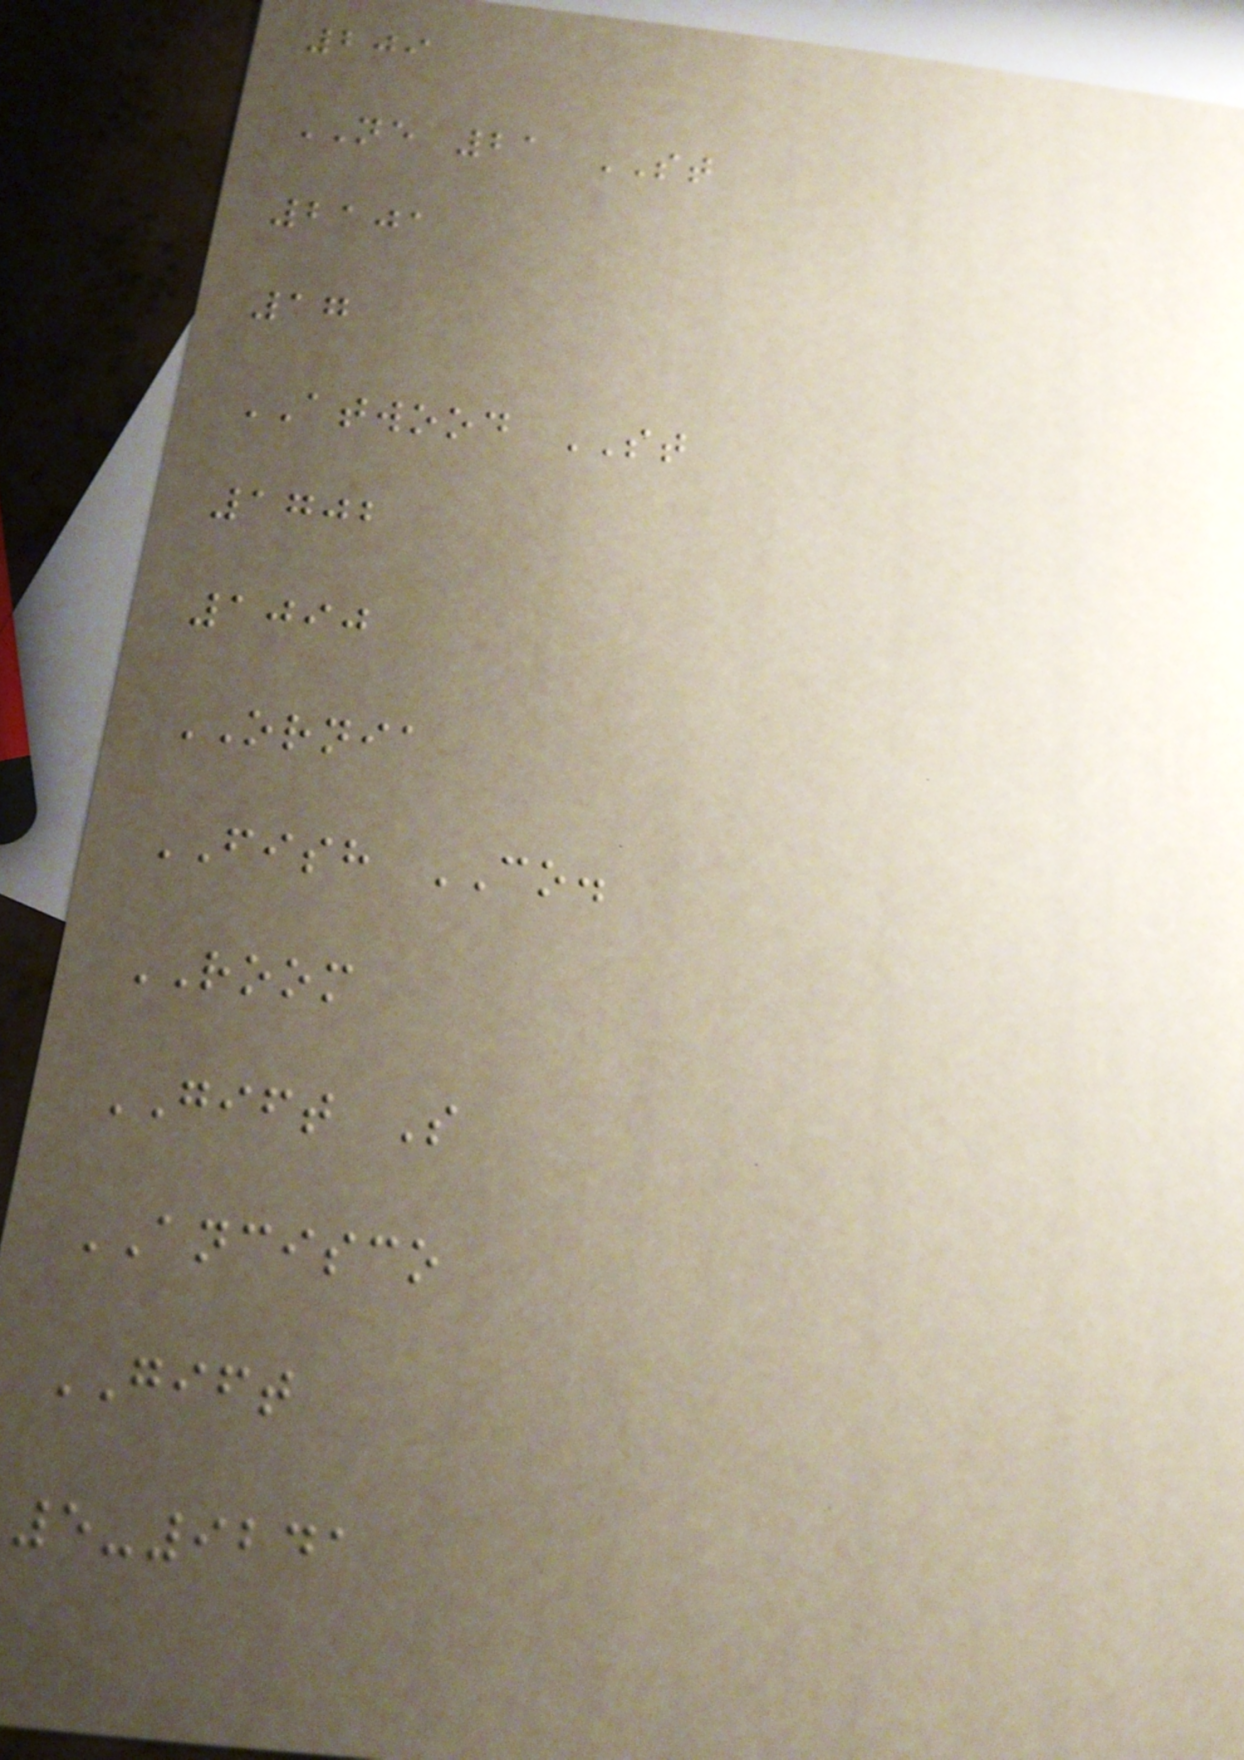209
NE 21 ST
2101
17
ATWOOD ST
1702
1090
ORNIA
FISH CO.
ROOM
GIFT S
ANCISCO
GIFT
5-9241
